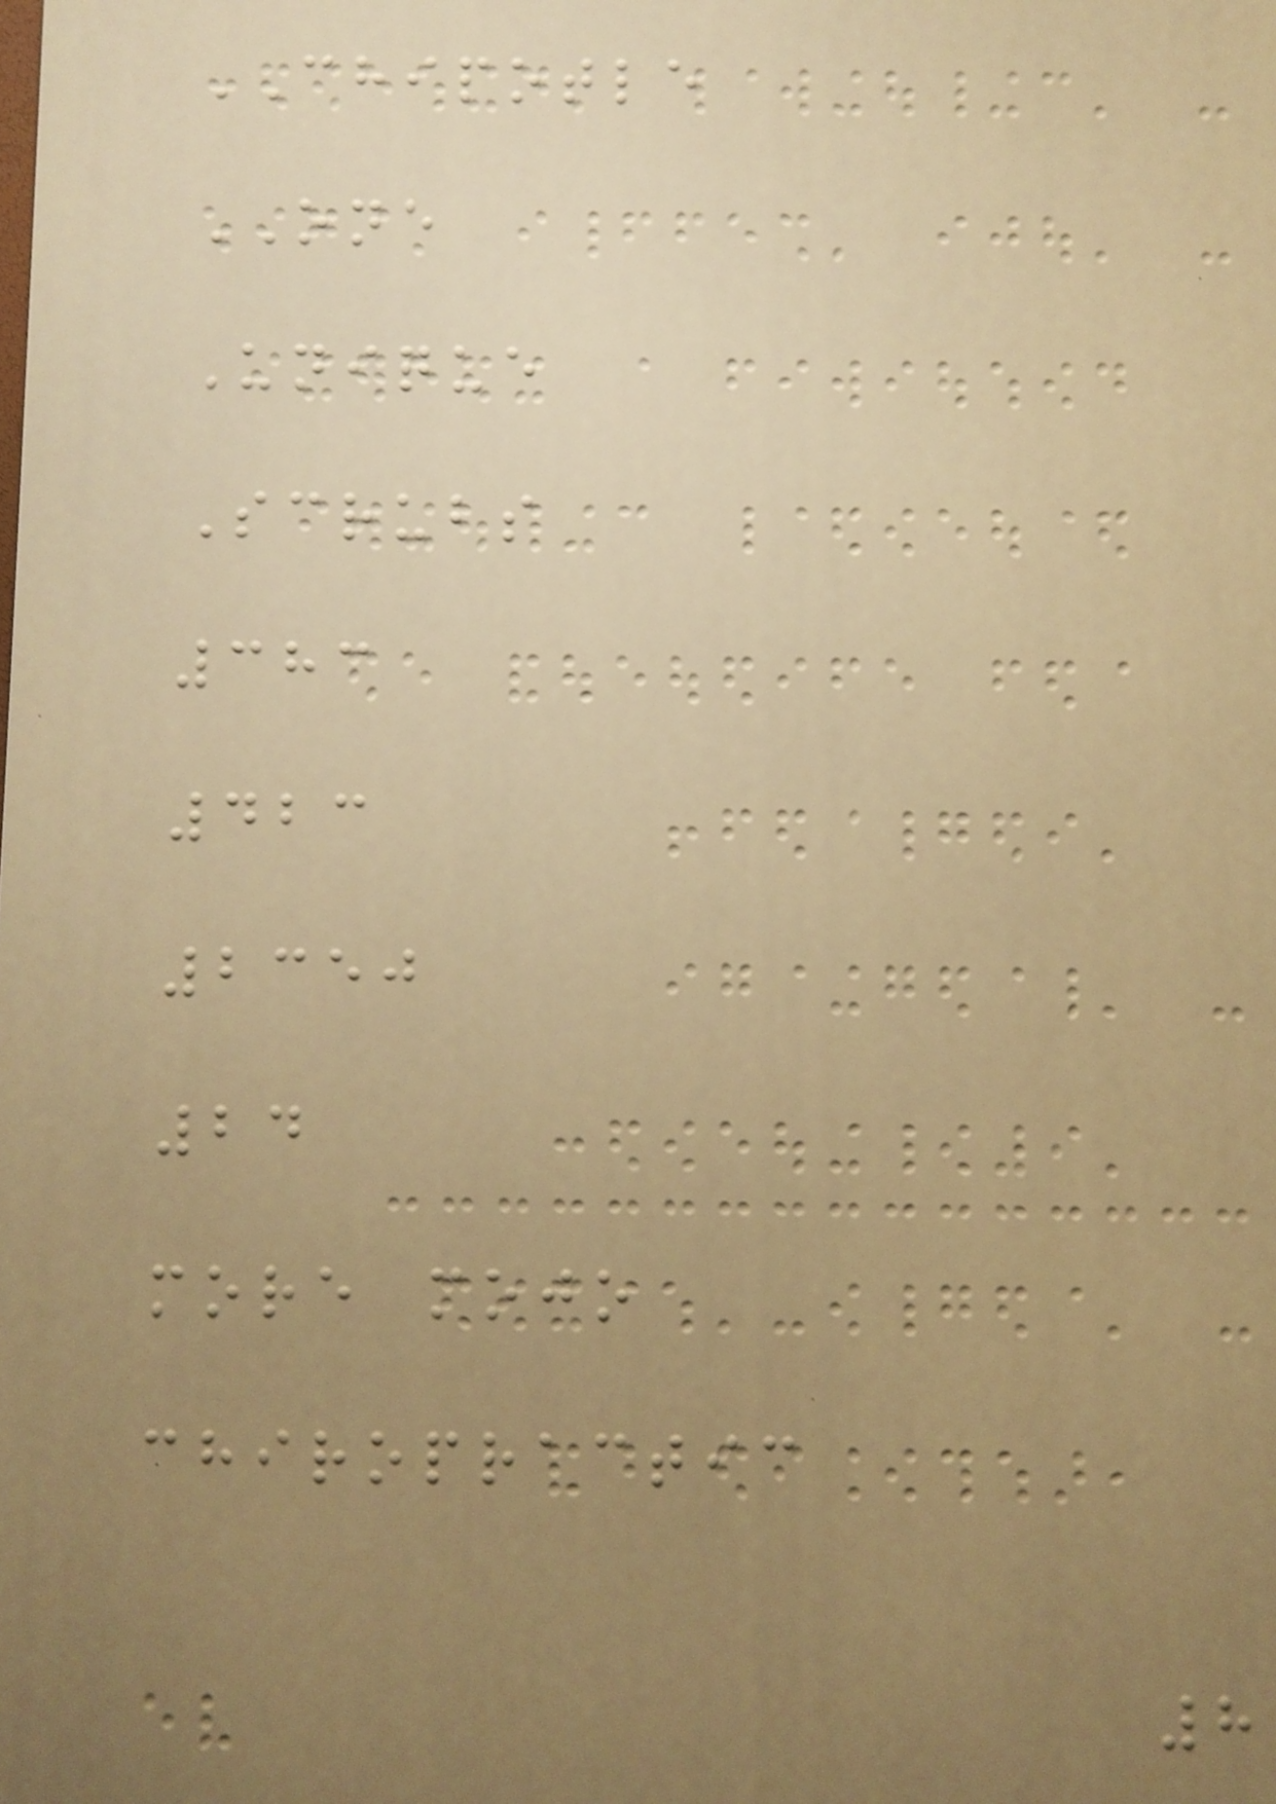CHIPOTLE
ONE
Unique
Scrubs
383
423
2350
24
more mojo
chiropractic
8
